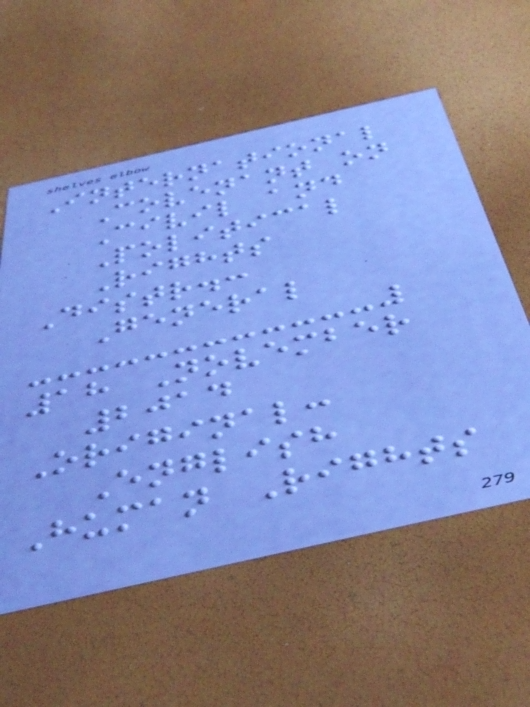International
Covenant on
Civil and
Political
Rights
Distr.:
General
18 November
2014
Original:
English
Human Rights
